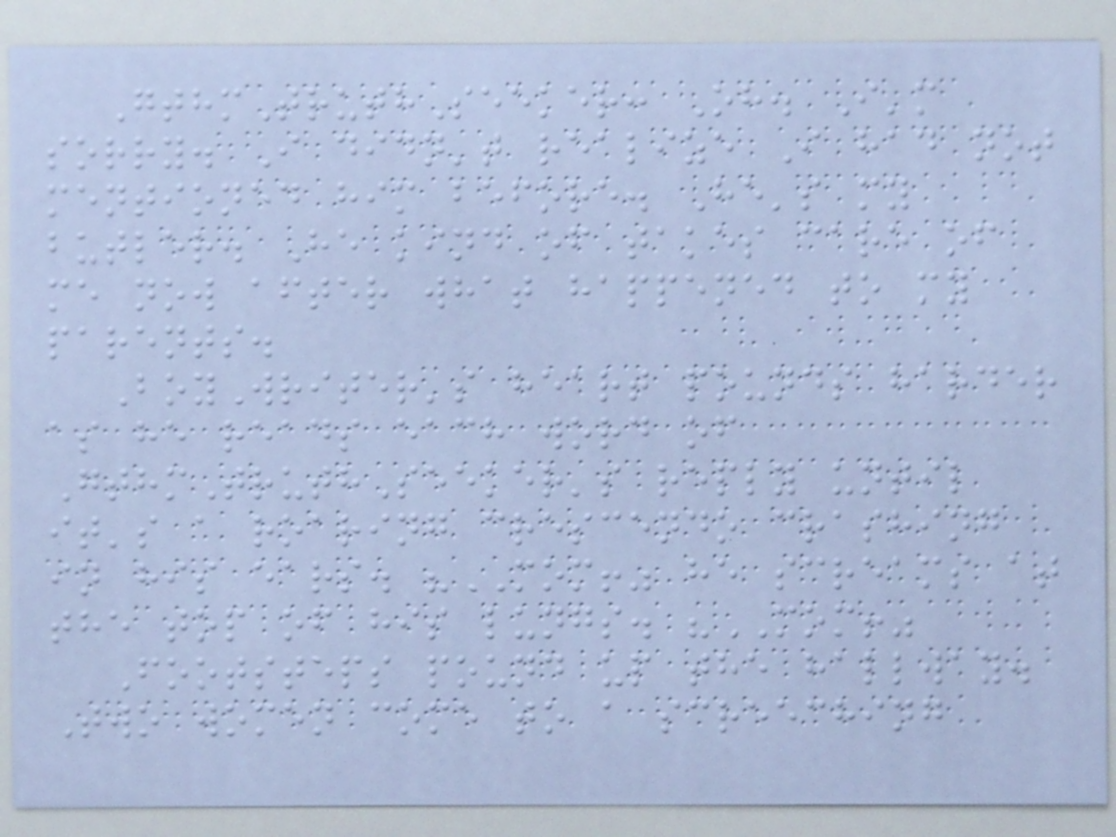GthmTruthSeeker: Oh. I'm
sorry. I didn't realize I had not
mentioned him before. He's my
butler. He kind of takes care of
me now after what happened to my
parents.
BoyWriter's heart pounds harder
as he reads each word of
GthmTruthSeeker's reply until
it's a roaring crescendo crashing
in his ears. "MOM!" he screams at
the top of his lungs. "MOM!"
Footsteps pound up the hallway.
Two women come to a screeching
